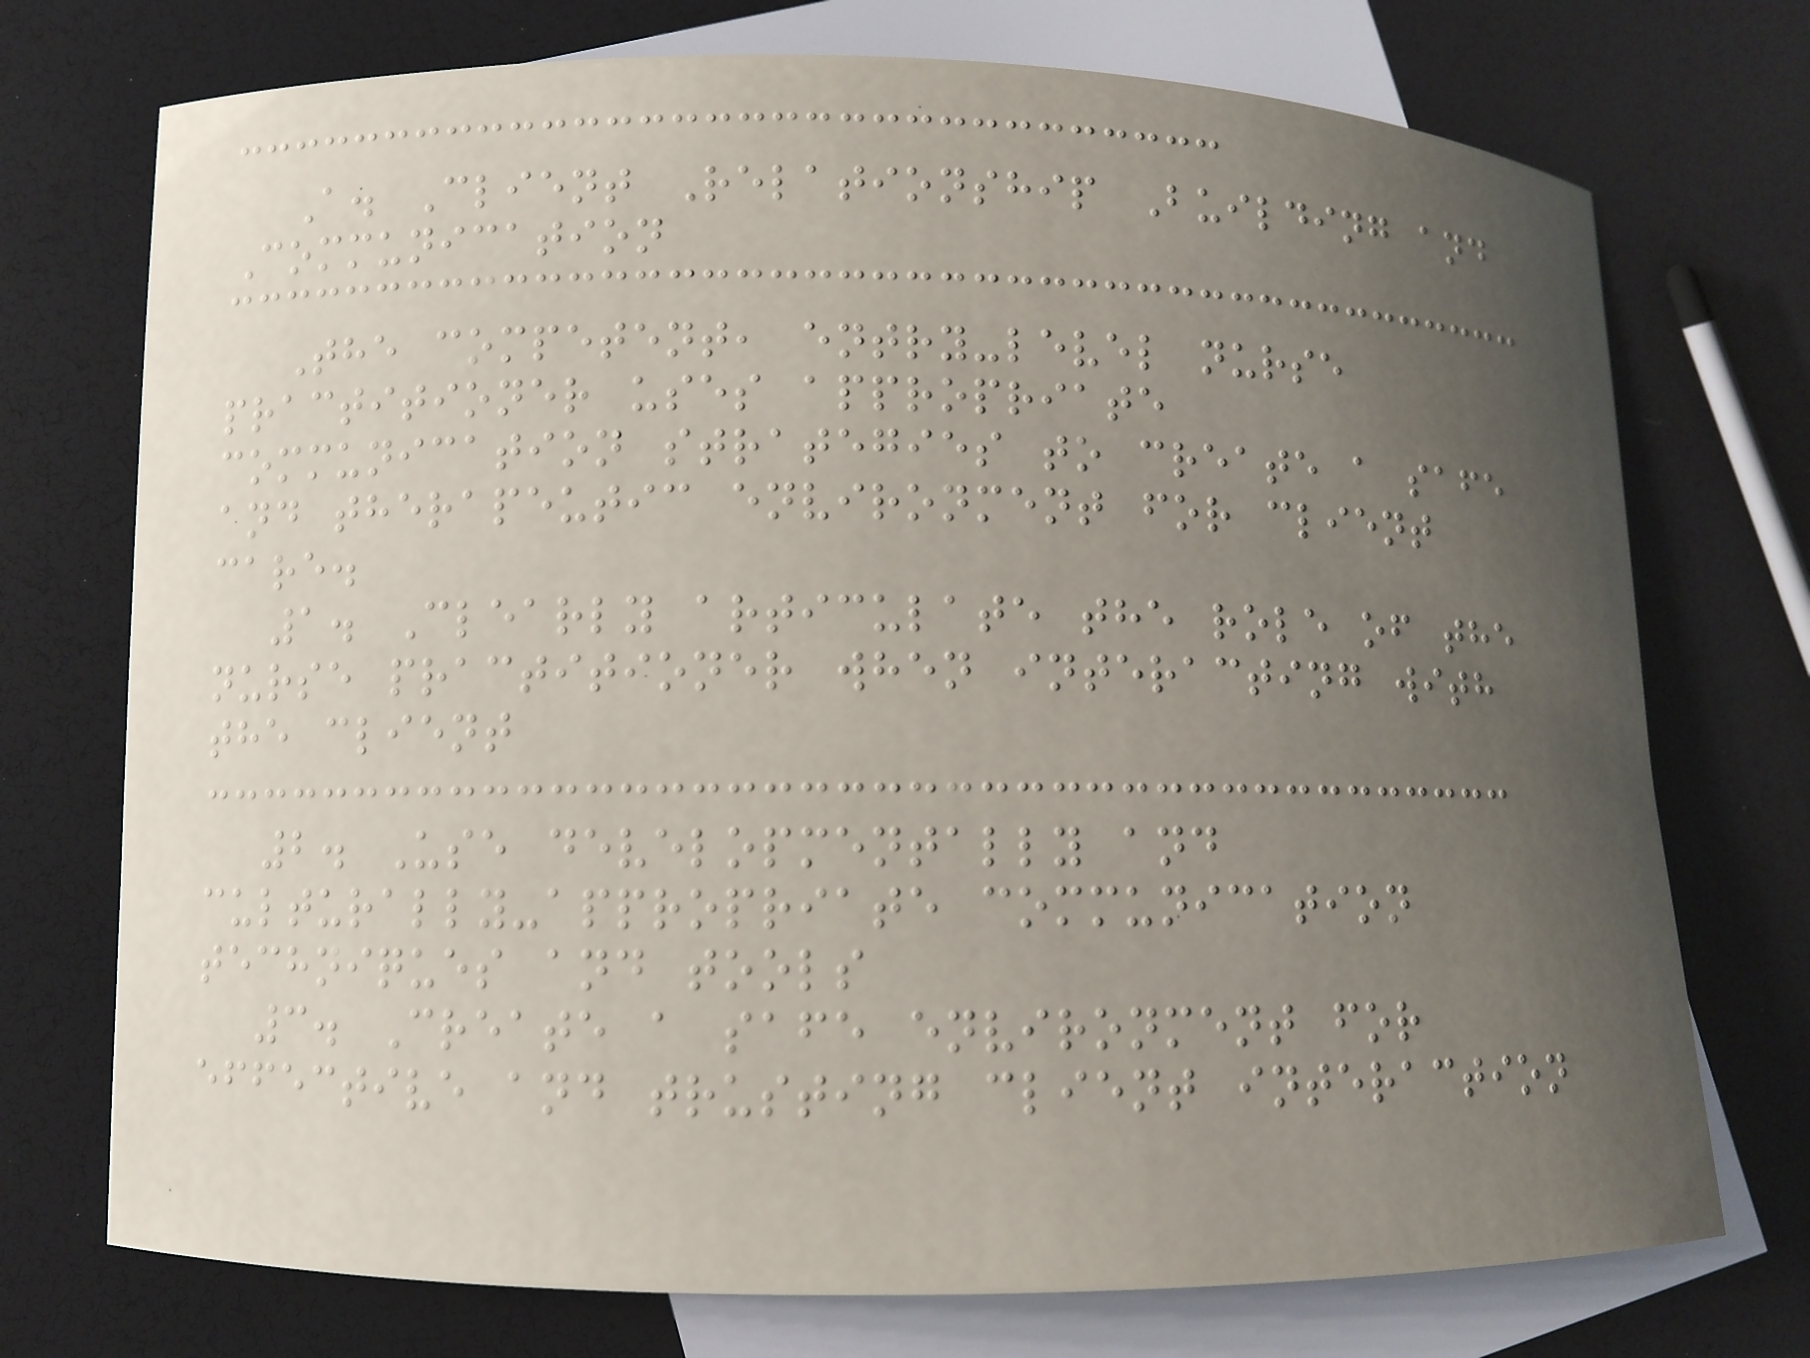A. Client Relationship Building and
Communication
The competent, entry-level nurse
practitioner uses appropriate
communication strategies to create a safe
and therapeutic environment for client
care.
1. Clearly articulate the role of the
nurse practitioner when interacting with
the client
2. Use developmentally and
culturally-appropriate communication
techniques and tools
3. Create a safe environment for
effective and trusting client interaction
